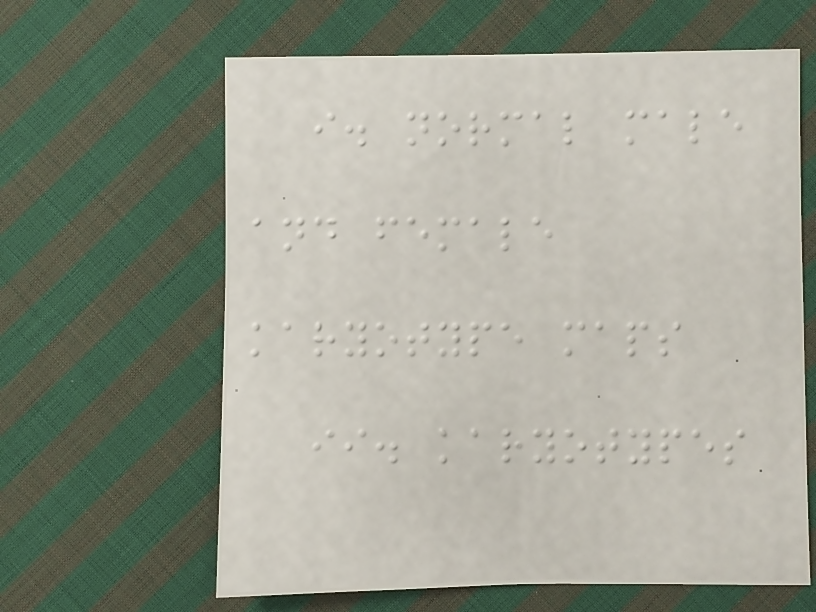i. normal male
and female
karyotype maps
ii. karyotypes
